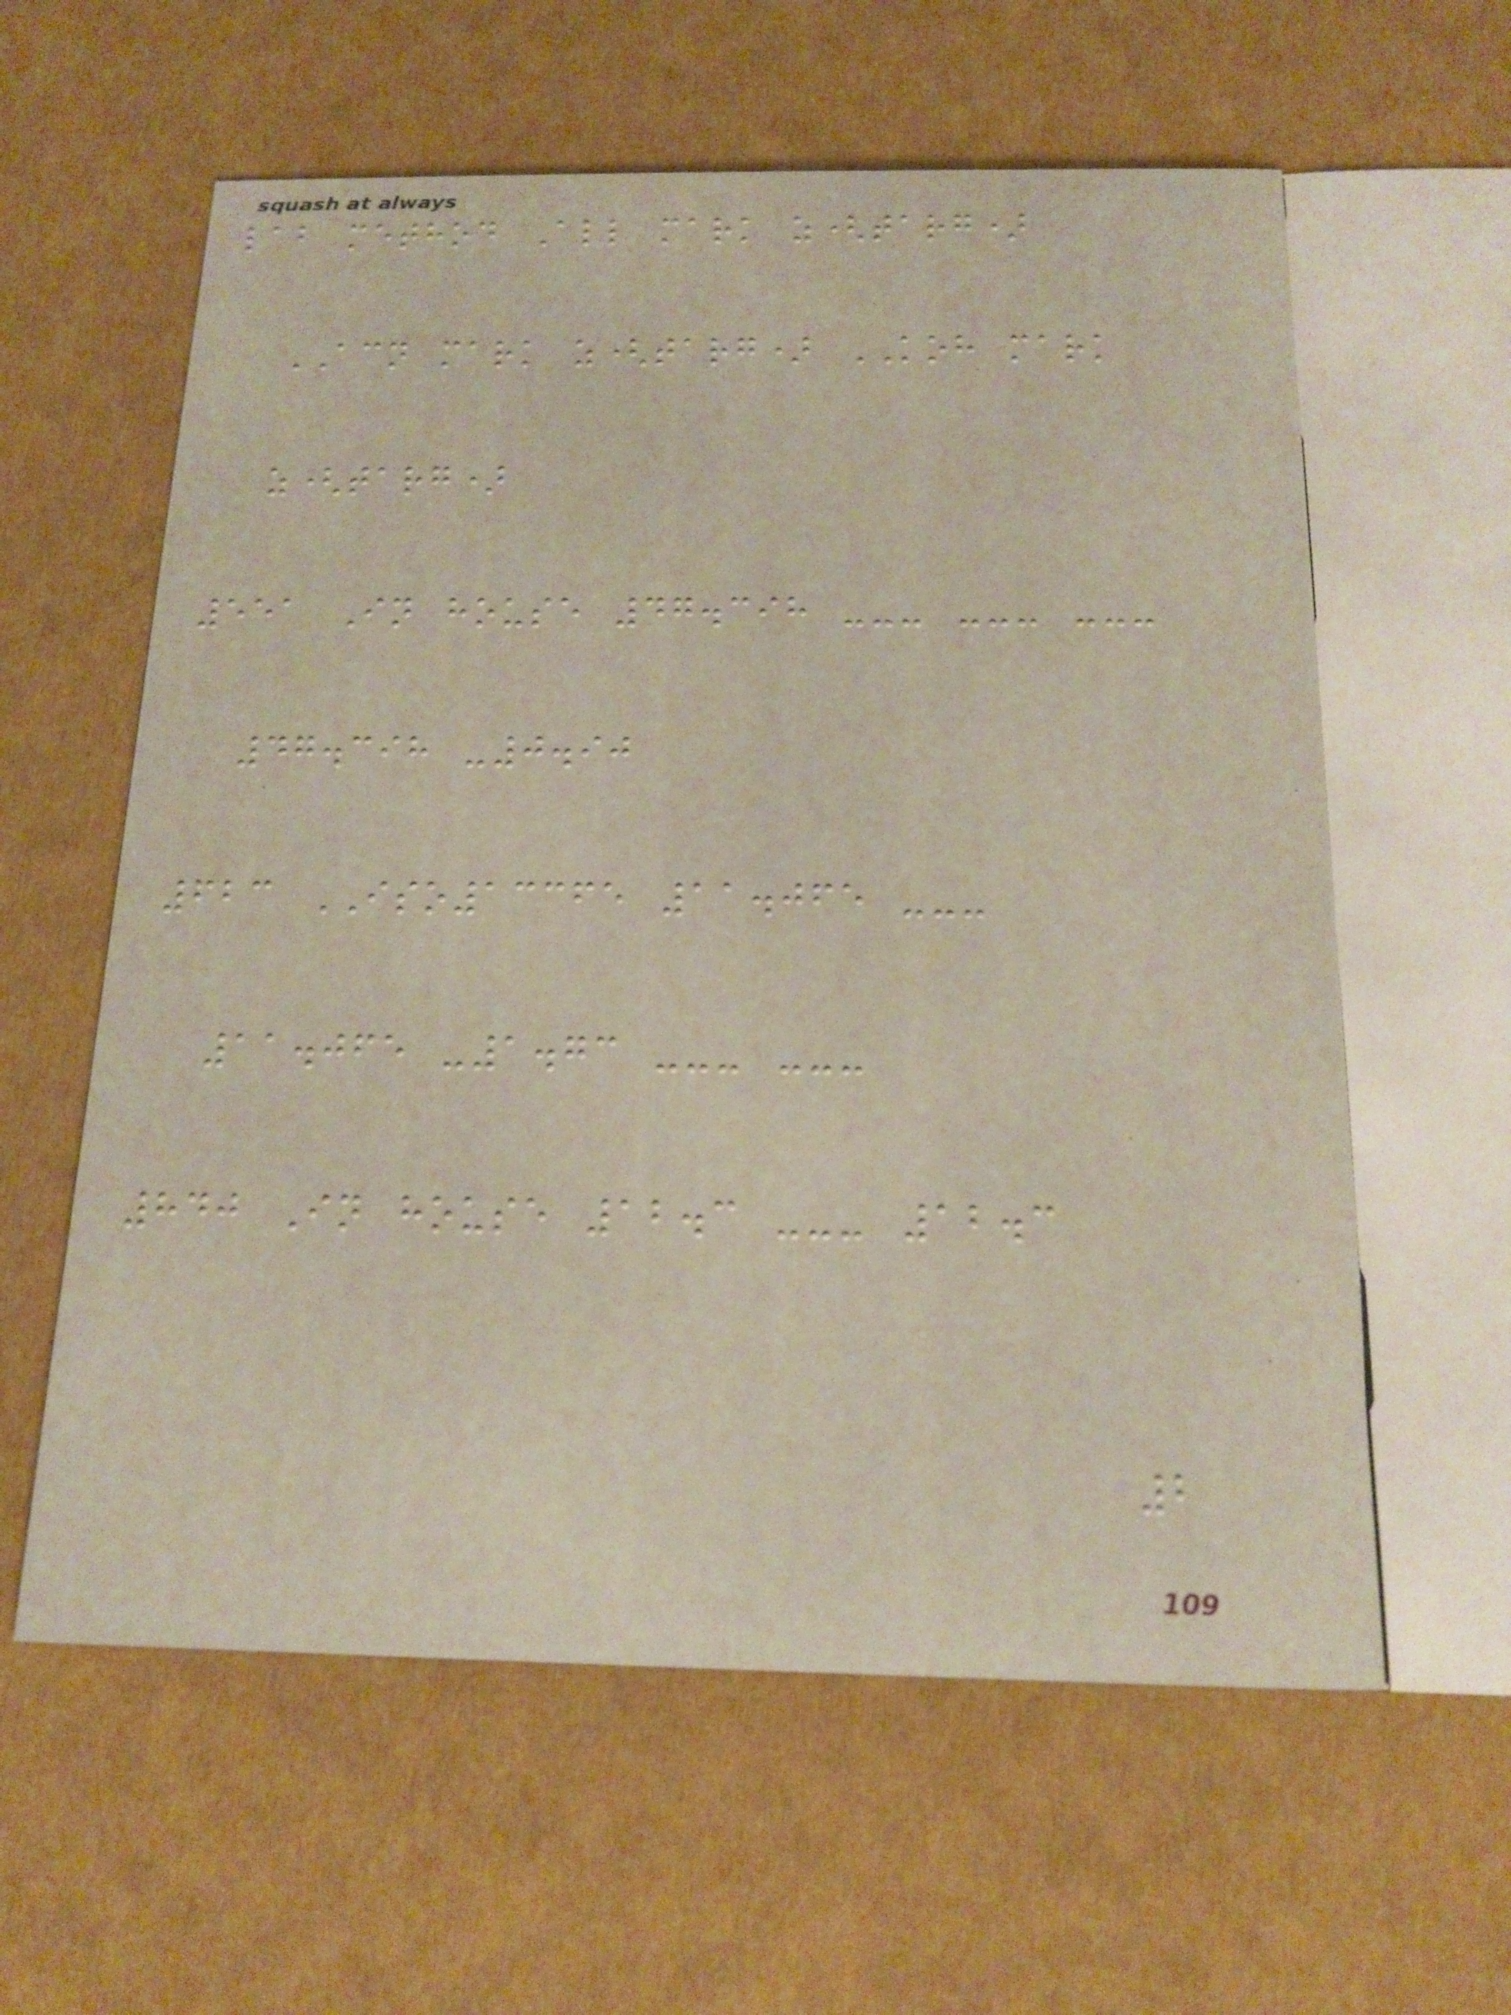lab method All mark z(targ)
ACN mark z(targ) KOH mark
z(targ)
551 In house 47.398 --- --- ---
47.398 -0.90
623 ISO13365 11.065 ---
11.065 -1.73 --- ---
840 In house 12.3 --- 12.3
2
